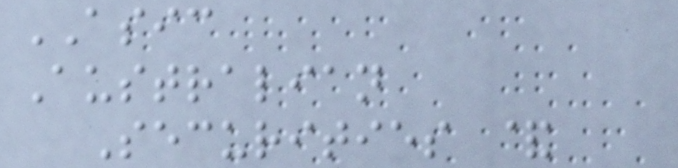ASIC
Australian
Securities &
